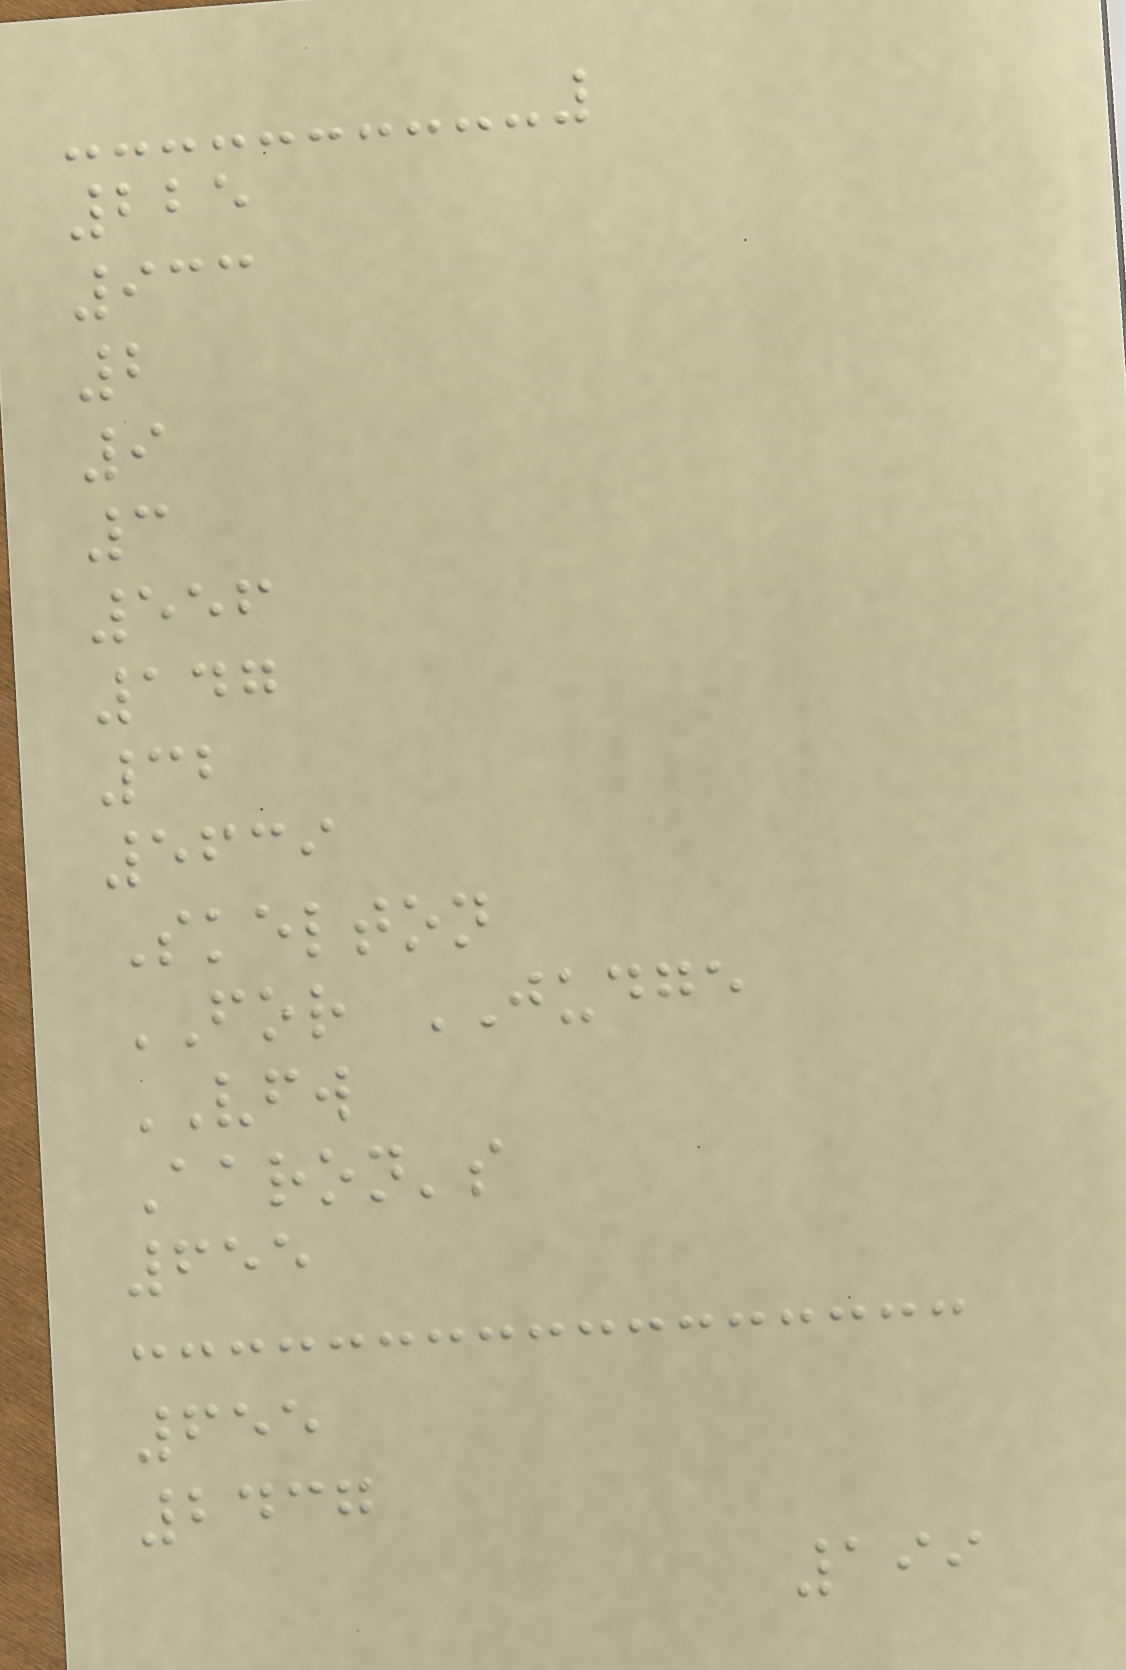225
933
2
9
3
556
147
32
5639
Skelton
FOR JUDGE
VFW
Aaron's
655
655
2437
199
